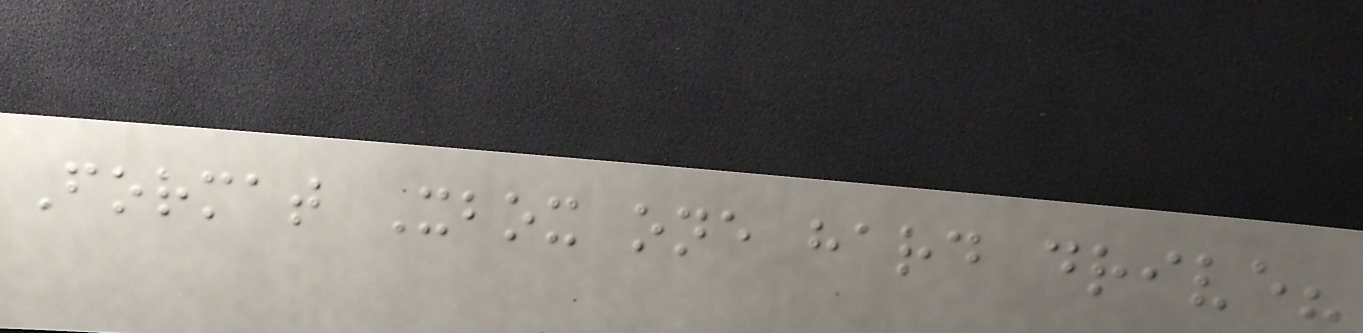Format Xbox one hard drive?
